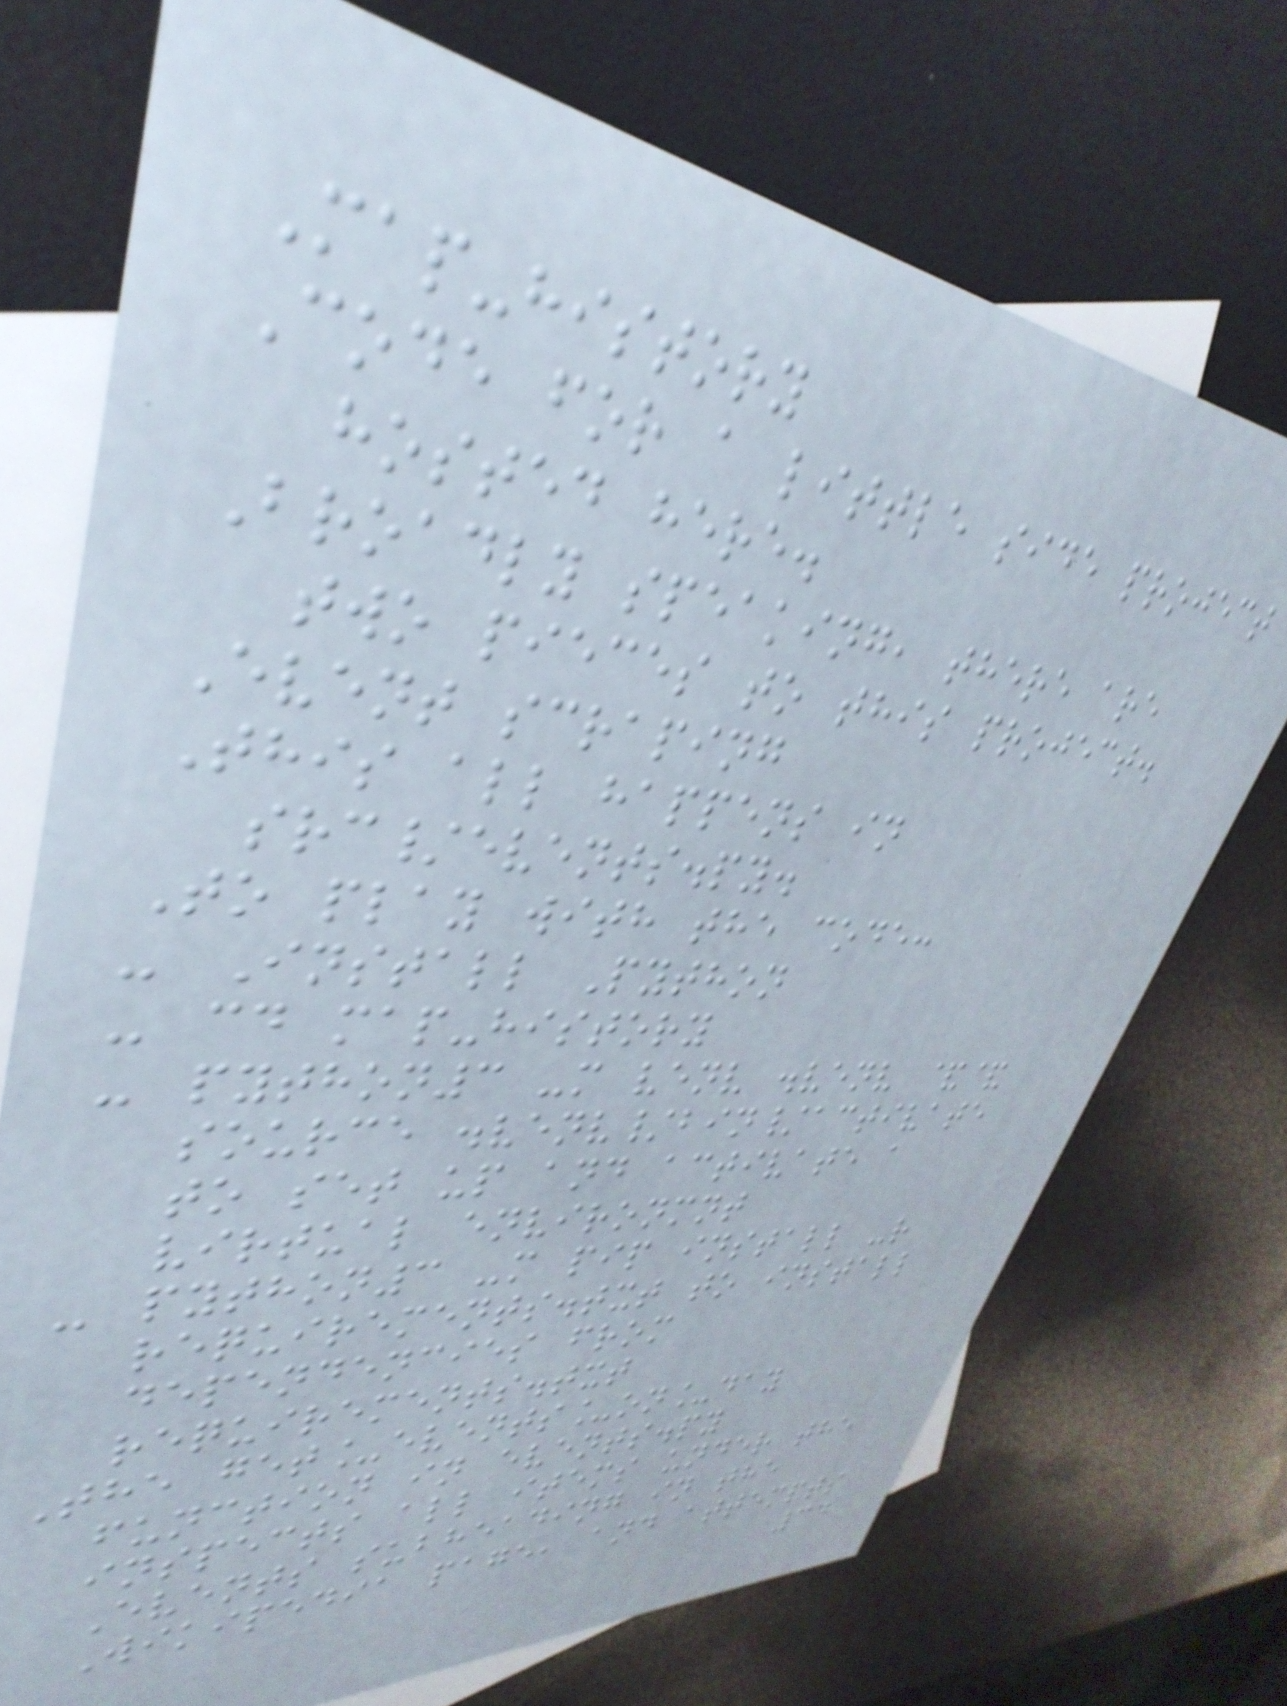Map-history
Code for a little side project
hosted here.
Broadly speaking, there are
two pieces to this project.
Event scraping
This all happens in
src/events.py.
To play with the code:
- Install Python
- cd map-history
- python3 -m venv .venv &&
source .venv/bin/activate
to set up and activate a
virtual environmnt
- python3 -m pip install -r
requirements.txt to install
dependencies from
requirements.txt
The get_events_on_day
function in events.py
inspects all items under the
Events subheading in the
Wikipedia page, and attempts
34
